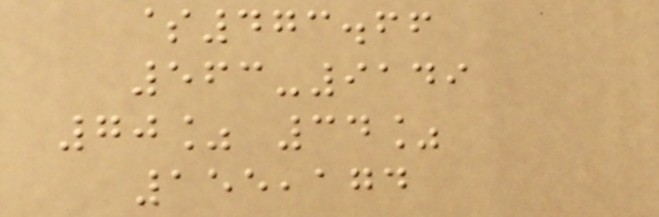$473.66
563-9149
70% 34%
155,174
